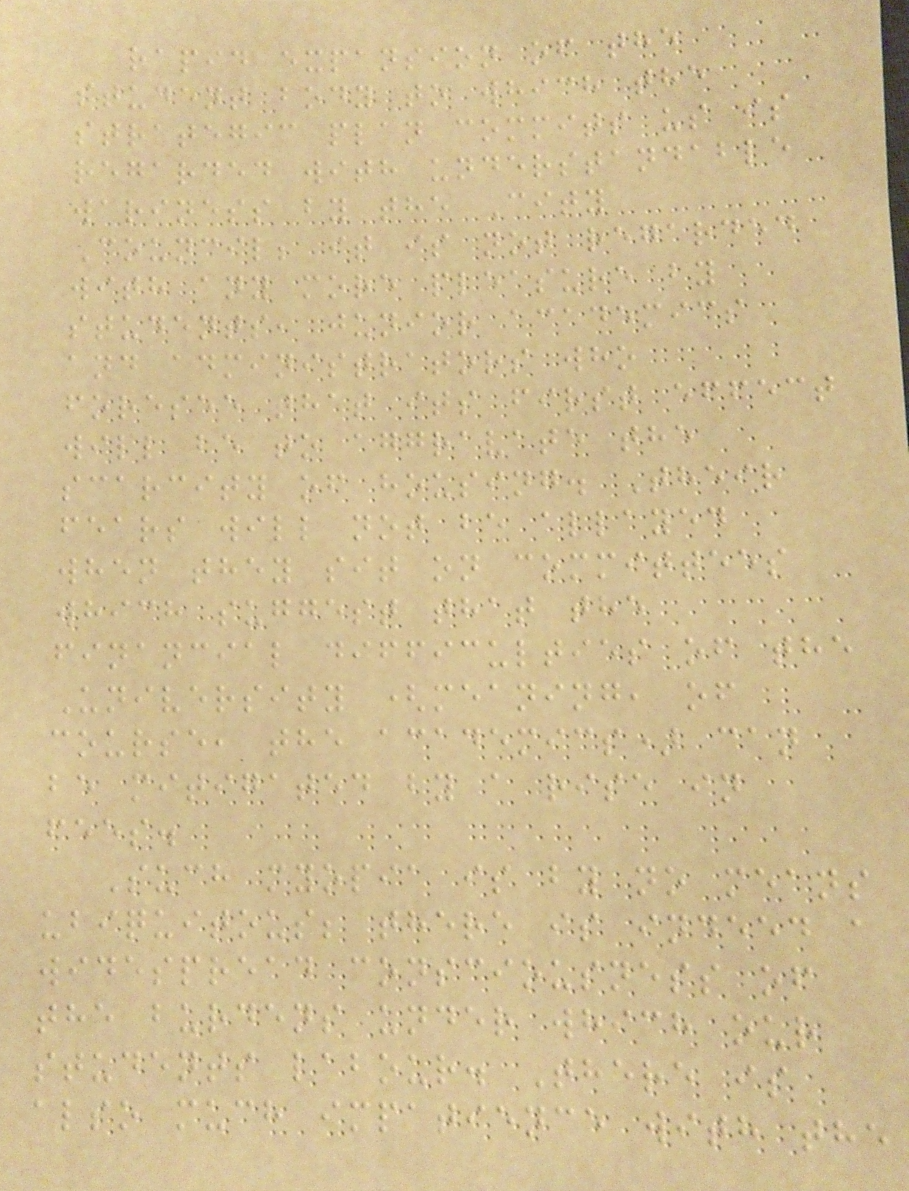rapid expansion of the
student body to which the
strategic plan commits us is
regarded with understandable
wariness by the City
Council; it is not regarded
with any more pleasure by
students, junior academics
and administrators who
foresee that its first effect
will be to aggravate the
scarcity of housing. Their
fears will not be allayed
when they sit on committees
which suggest that the
financial difficulties of the
University (meaning, of
course, the academics) can
be mitigated by a rise in
fees.
Such myopia is by no means
ubiquitous; there is indeed a
widespread consciousness of
the burdens under which our
students labour. There is
also much impatience with the
